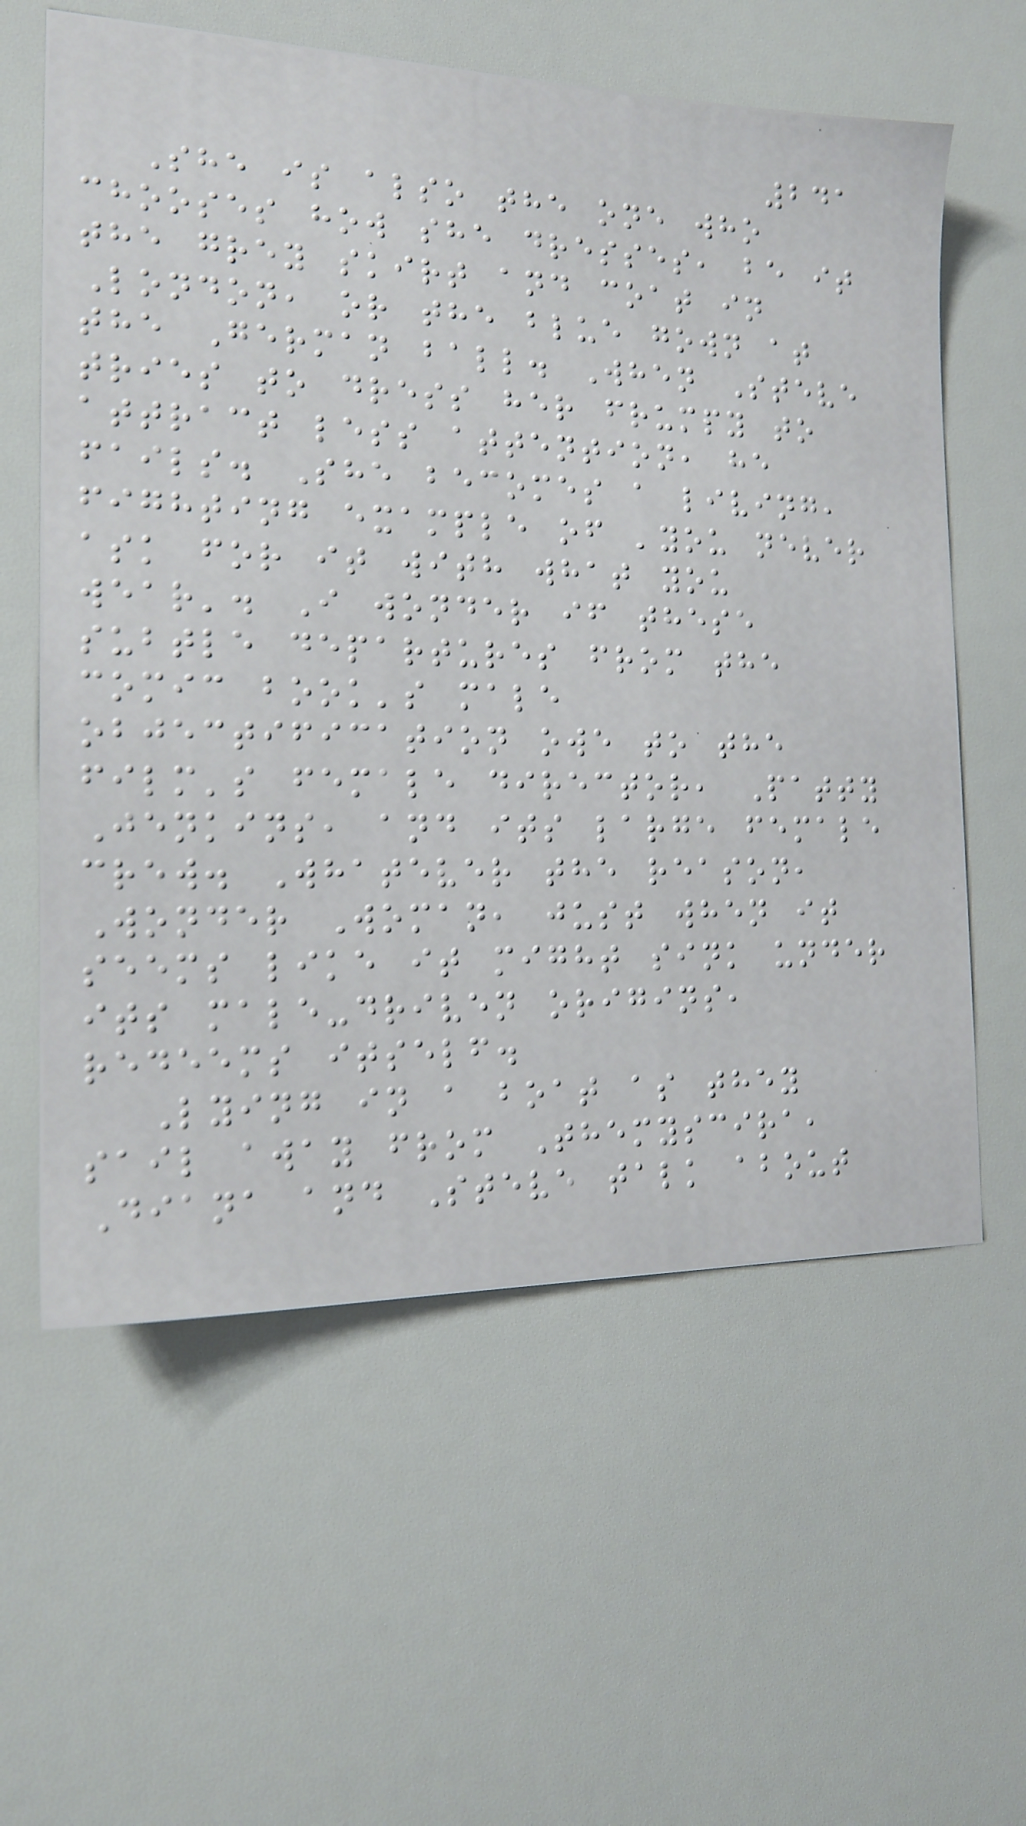241
She is also the one who
chooses how she dresses, be it
the grey skirt and coat in
London, or the blue gown at
the German ball. When Steve
tries to dress her frumpy to
attract less attention, he
fails. She becomes a living,
fighting example of 'you never
ask for it with what you
wear'. I wonder if these
subtle departures from the
comic book's male
objectification owe to the
film's female director, Patty
Jenkins, and its large female
crew. Whatever the reason,
Wonder Woman, just when it
seems like it might sink under
its male-driven origins,
redeems itself.
Lying in a boat as they
sail away from Themyscira,
Diana and Steve talk about
